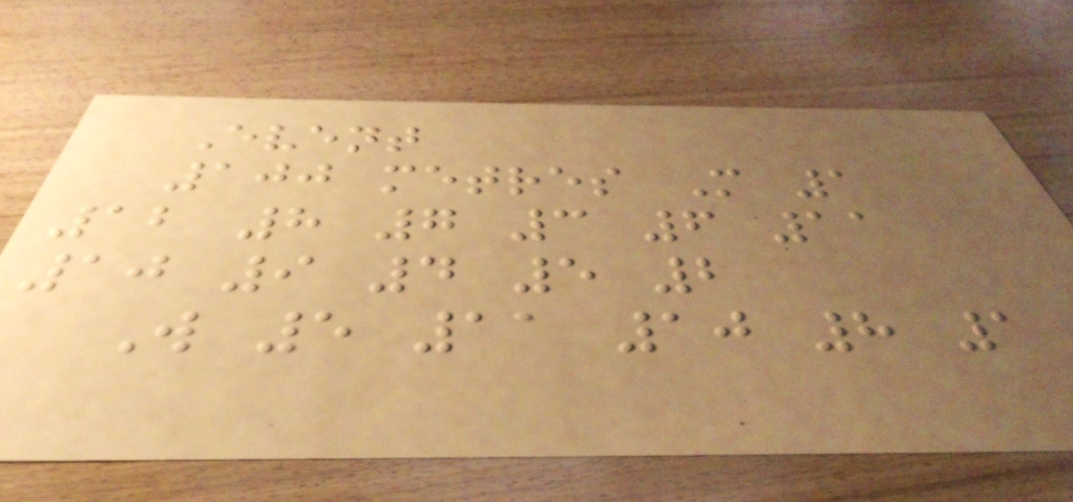Event
100 metres M 1
12 8 7 3 6 11
10 9 4 5 2
W 5 11 10 8 1
